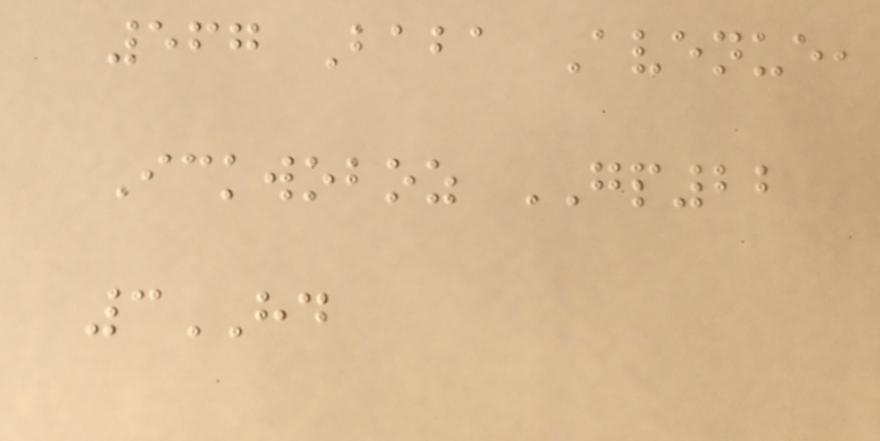567 Baba Avenue,
Ickwoboz GP22
3HD
